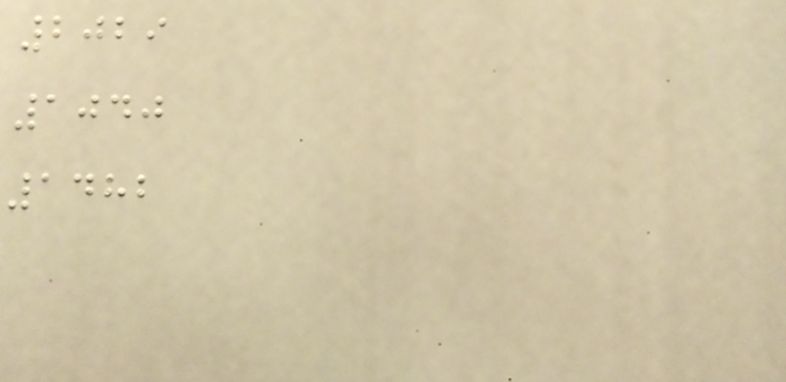2029
1040
1482
